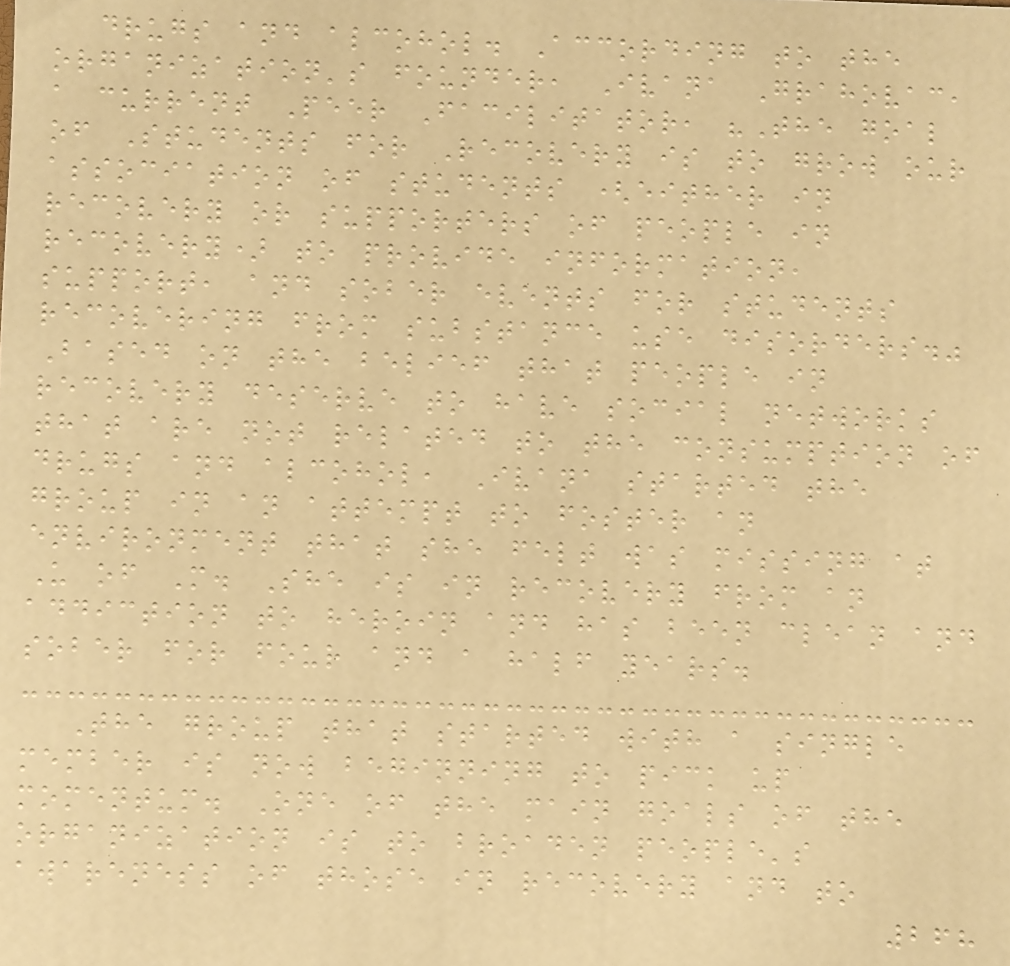drugs and alcohol. According to the
organization's founder, Ivana Grahovac,
a current Peer Facilitator, "The goal
of Students for Recovery is to grow our
association of students (either in
recovery or supporters of people in
recovery) to provide information,
support, and sober events for students
recovering from substance use disorders."
Based on the belief that people in
recovery deserve to have social networks
that are not related to the consumption of
drugs and alcohol, Ivana started the
group in an attempt to foster an
environment that she felt was missing at
U of M. She is in recovery from an
addiction to heroin and has been clean and
sober for four and a half years.
The group that started with a single
member is now beginning to pick up
momentum. One of the main goals of the
organization is to broaden people's
awareness of those in recovery and to
268
